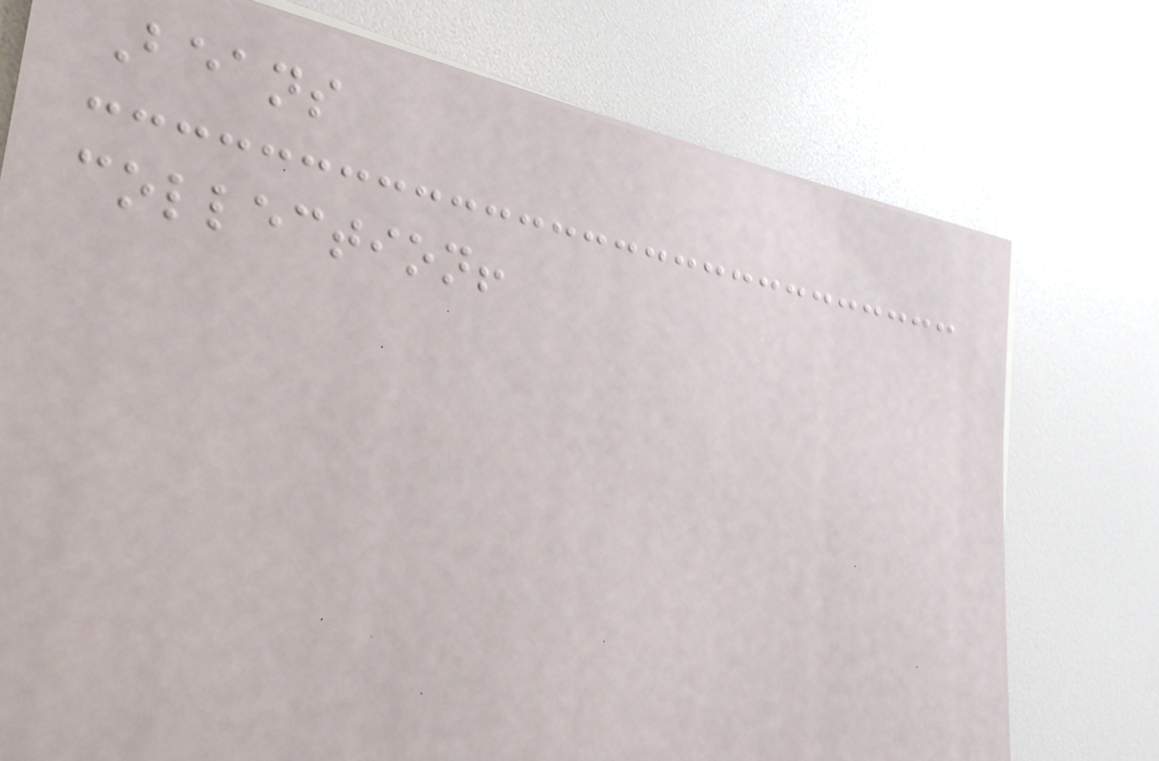Beans
collection!
